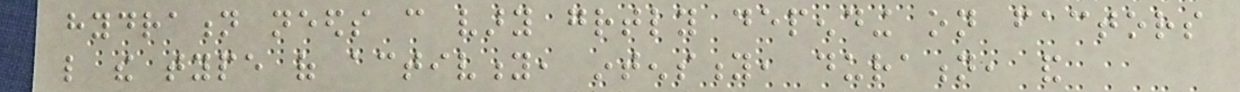hydration needs can vary greatly depending on factors
like the type of activity, intensity, duration, and
